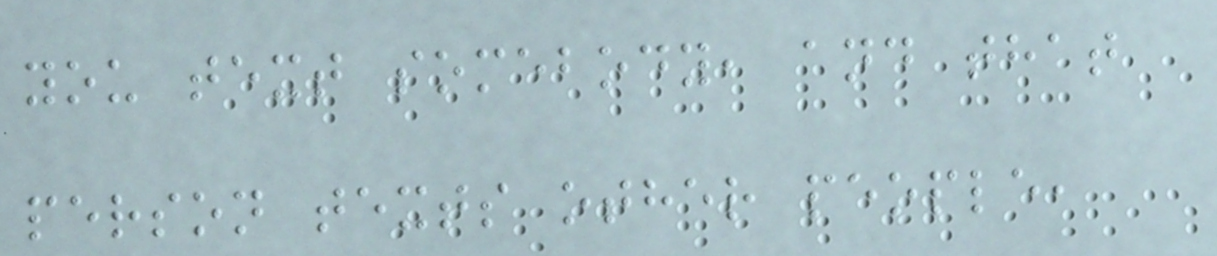you text somebody, and that
person texts other people,
